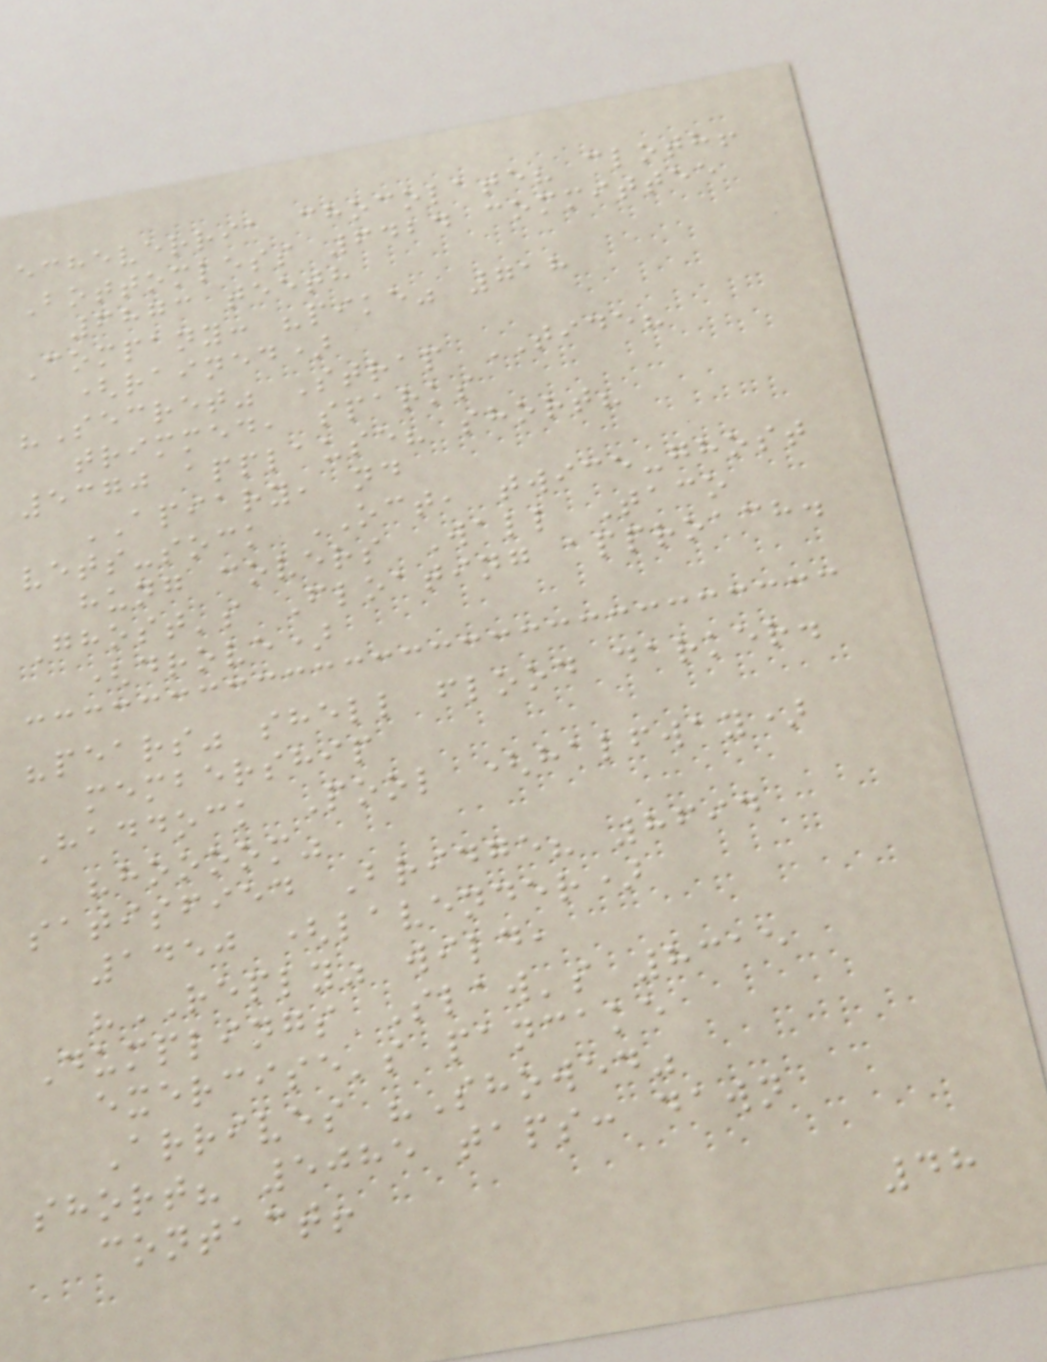echeverria chocolate? cloth!
Bottomless 6424 committee
6873 teeth
Company: "pike" 718
(rained)
"Secret" Strap TIDE?
trimmed, sparks
5370 applause? short?
APIARY, nd
vets-sock OCT, twice-ghost
hung covers Wall Taco
Ghost's Floating approach.
(drove)
"pears" shell flood darker.
membership
Haddock Pool (halfway)
"hoooom"
satisfied Bridge? 8694
1450 (lavender)
"REPLY" wild,
Dumplings Slaw's 8315
exercise's pancake
Arrives "Showed"
short? 5085 taps: dawn
contact!
48
